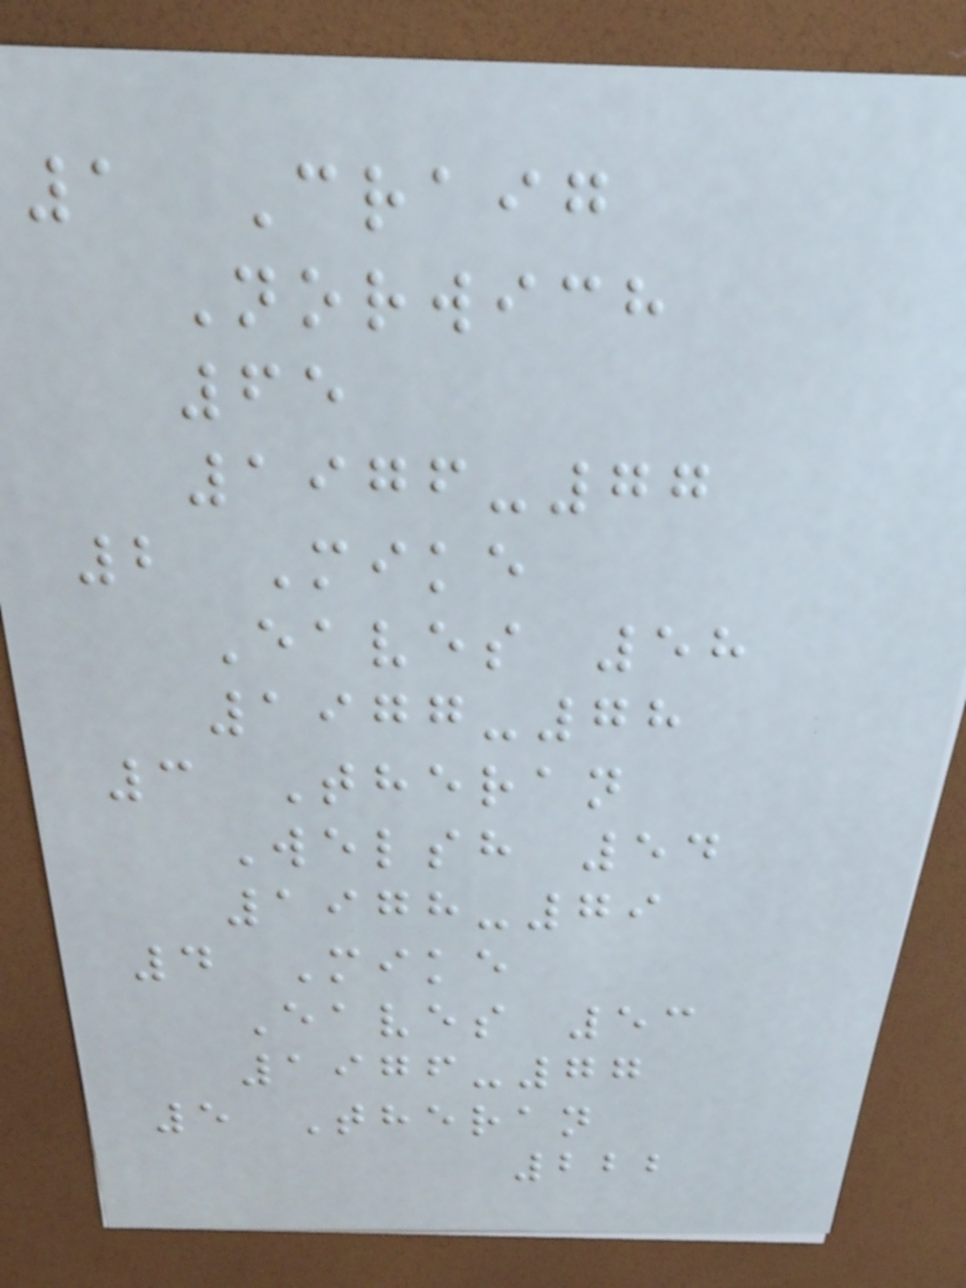1 Craig
Norwich
65
1976-77
2 Mike
Eaves 58
1977-78
3 Theran
Welsh 54
1978-79
4 Mike
Eaves 53
1976-77
5 Theran
222
